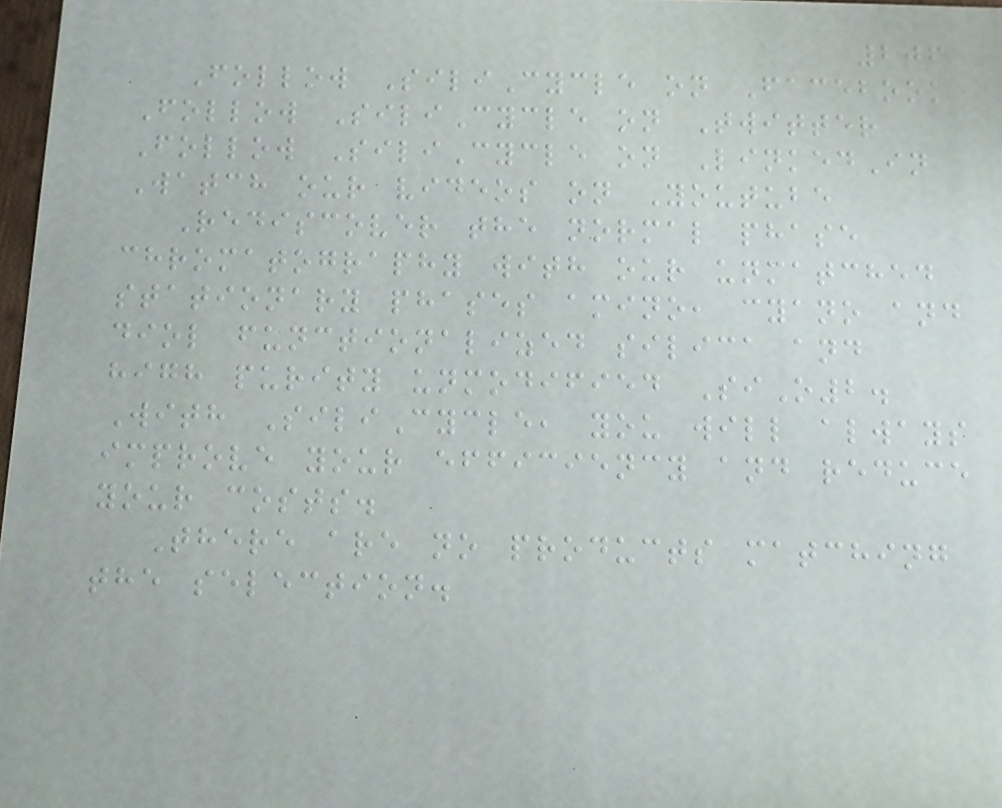206
Follow SiliCycle on Facebook
Follow SiliCycle on Twitter
Follow SiliCycle on LinkedIn
Watch our videos on Youtube
Rediscover the normal phase
chromatography with our unmatched
stationary phases amino, cyano and
diol functionalized silica and
high purity unmodified SiO2.
With SiliCycle, you will always
improve your efficiency and reduce
your costs.
There are no products matching
the selection.
